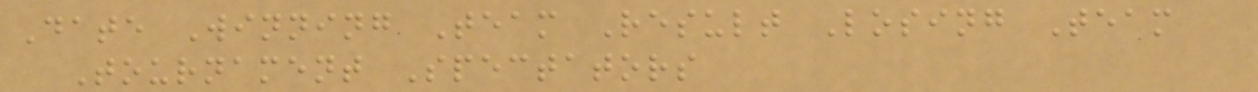Date Winning Team Result Losing Team
Tournament Spectators
